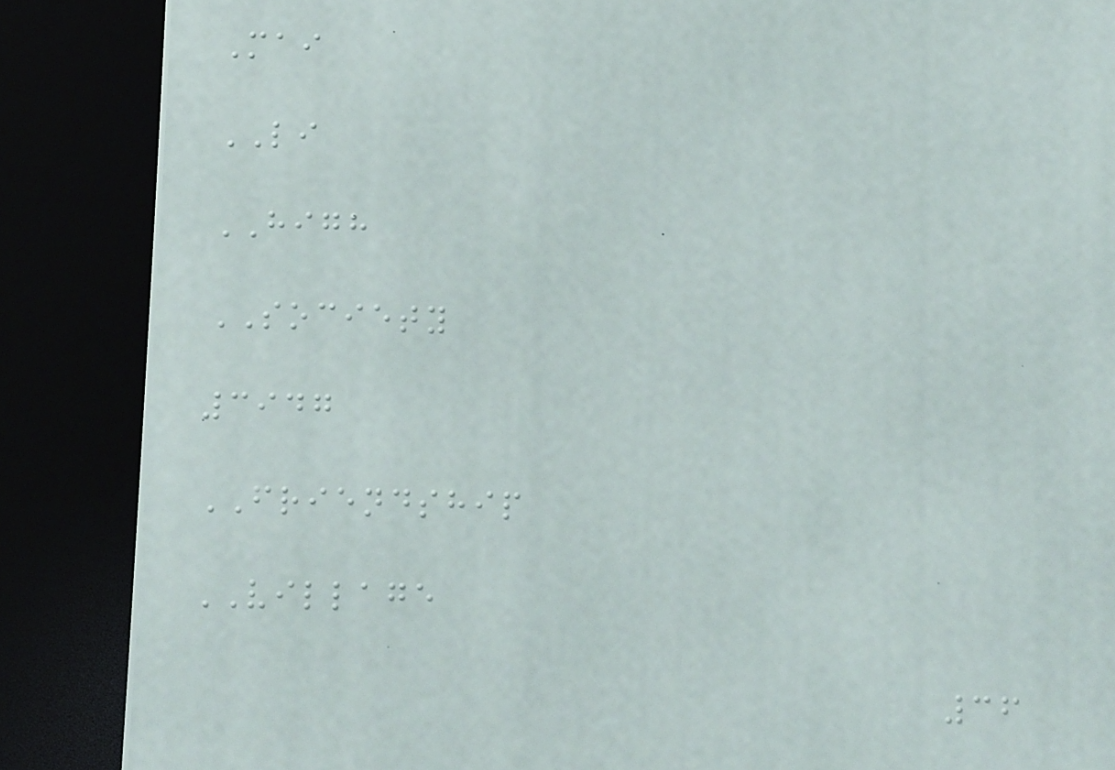Mai
LI
HIGH
SOCIETY
3947
FRIENDSHIP
VILLAGE
36
